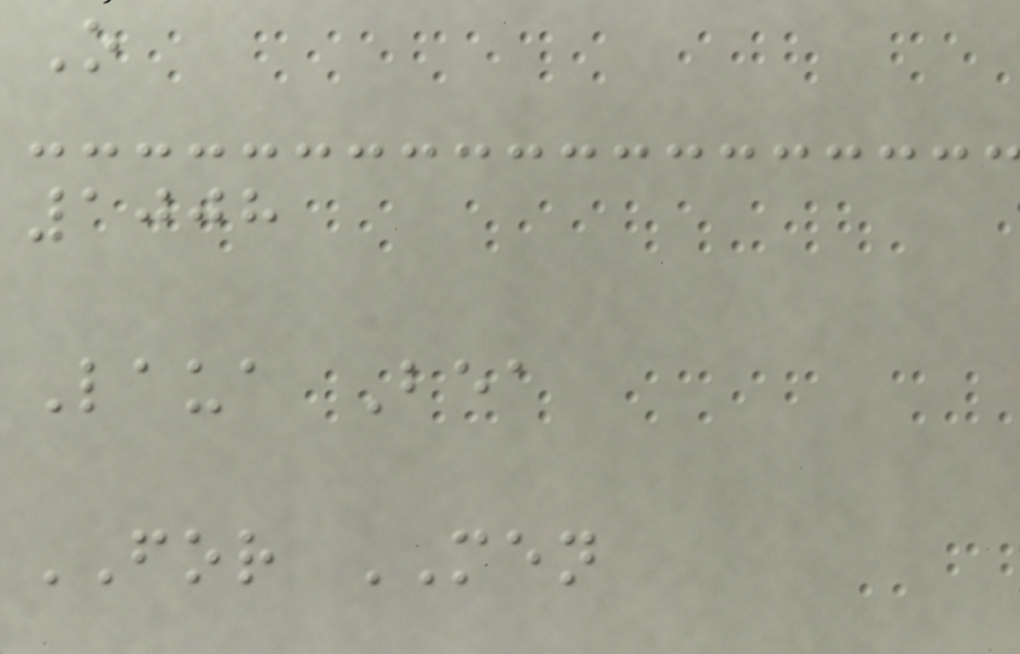O
1008
Laua Bea
FOR MEN
